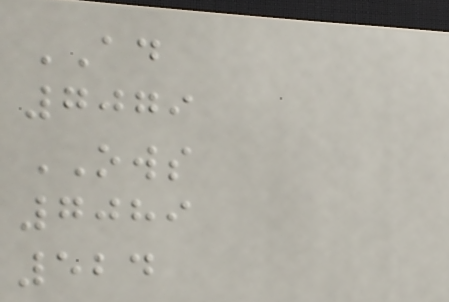AD
7079
OWS
7089
524
